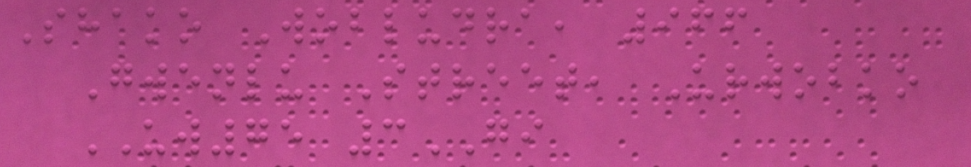Shako Wobludra, 966
Gwenlu Street, Urwobko
UW75 3GI
